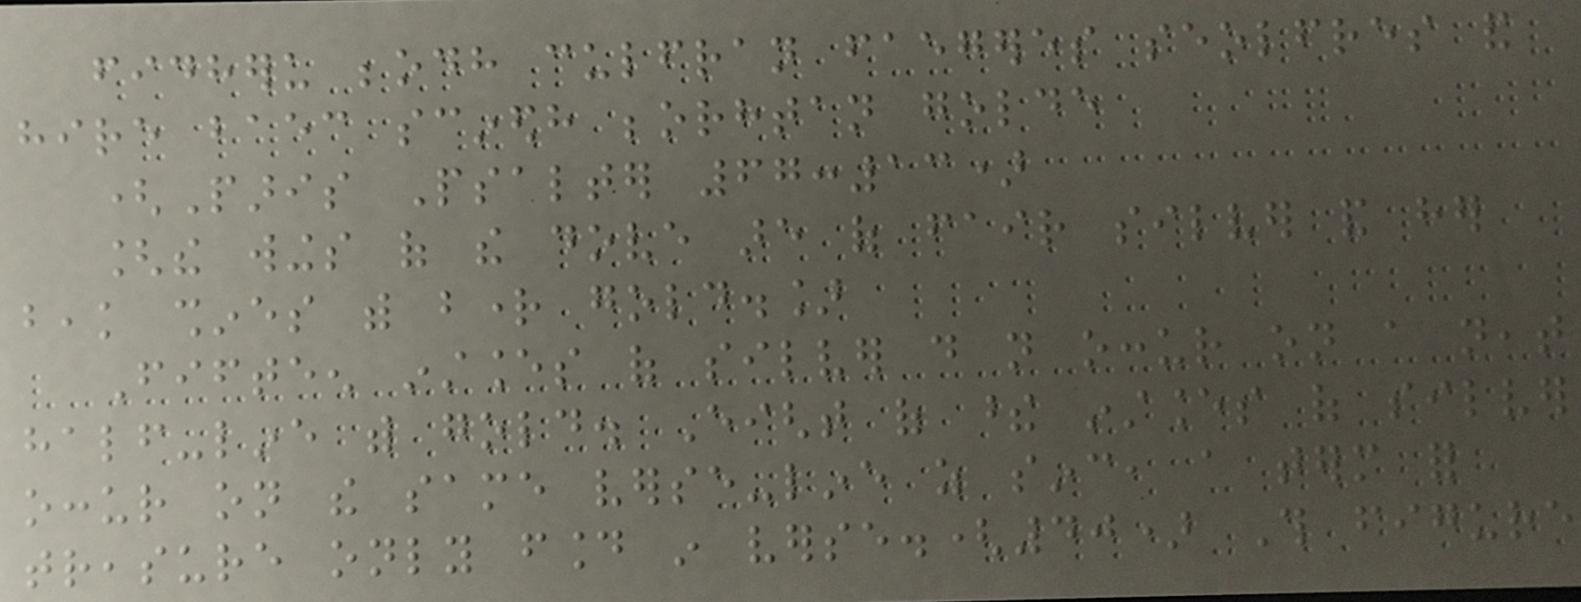fidheru beodh culfran faegeres seolfres and
hire baec scinedh beorhtan golde
(Paris Psalter 67:13)
[the wings of the dove are of fair silver and her
beak shines with bright gold.]
Fifteen instances of silver do not occur on a neat
half-line with gold. Eight of these instances of silver
occur on the same verse-line as sinc, a term for
treasure only found in verse.(40) This figure
